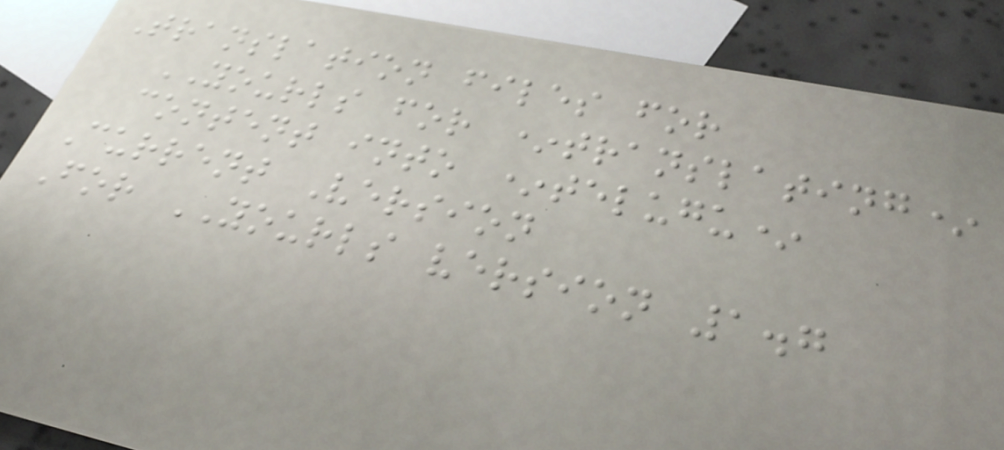Translation files for
YOURLS for *translating*
content into *telugu*
Current Version
For YOURLS version 1.7
